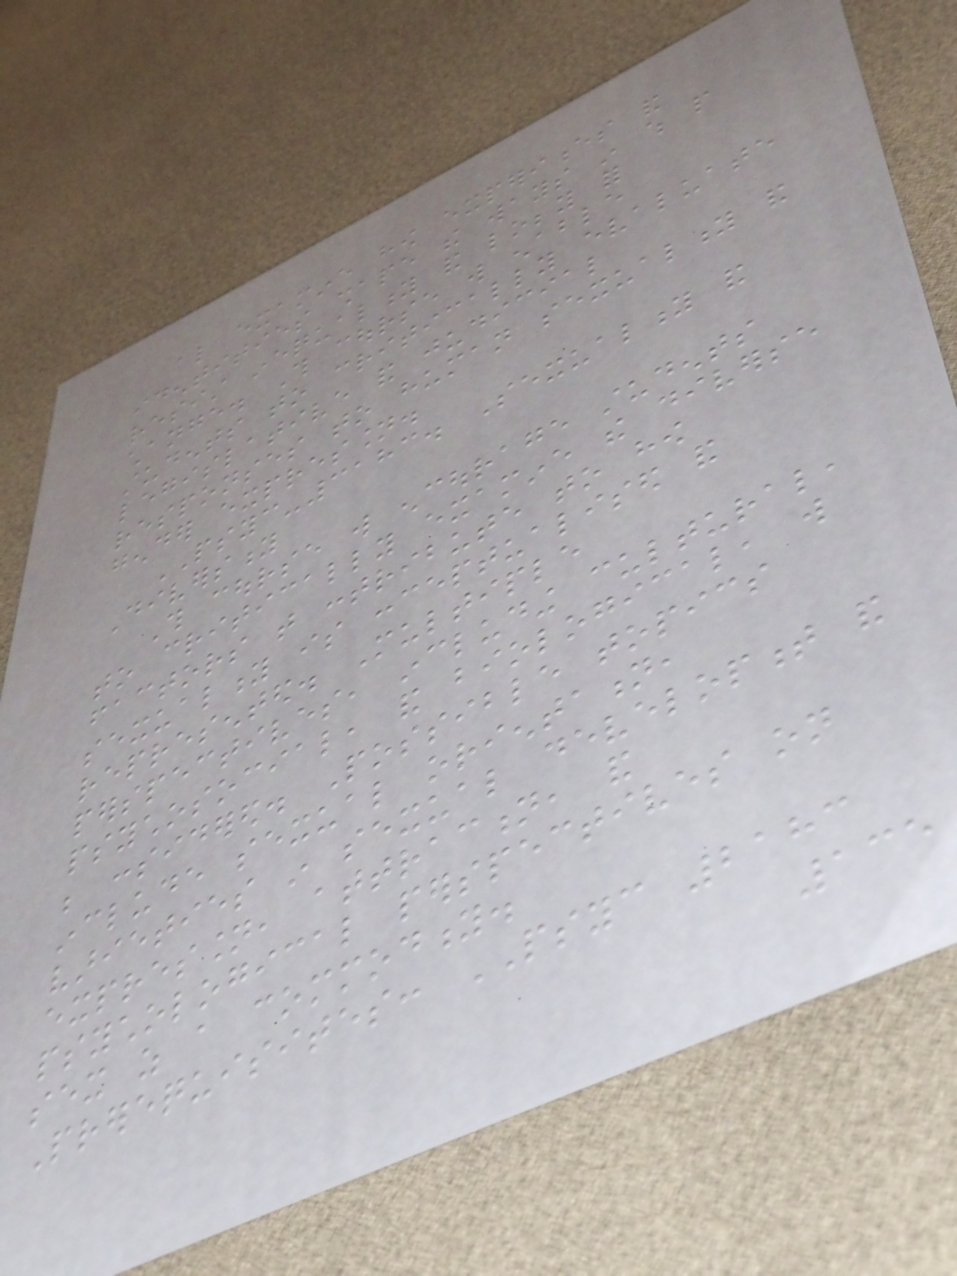also examine how experiences and
identities shape the ways in which people
resist inequality and lobby for
change. This course will enable
students to critically evaluate
legislative and judicial
responses to human sexuality and
gender expression.
PSYC-3183. Sexuality and
Diversity
This course will encourage students
to critically examine the diverse
factors that contribute to how
sexuality is conceptualised and
represented. Multiple
perspectives, including cultural,
psychosocial, and biological, will
be considered. Possible topics
include sexual orientation,
varieties in sexual development and
expression, attraction, and
psychological perspectives on
sex as a commodity.
Prerequisites: PSYC 2183
135
